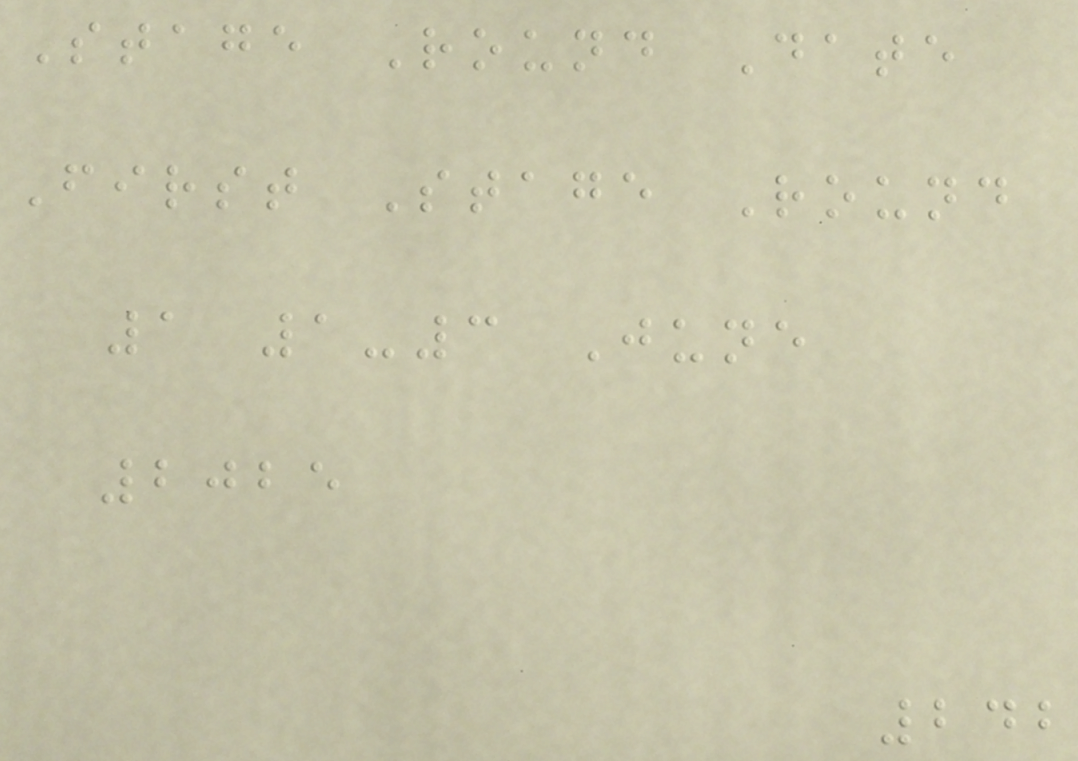Stage Round Date
First Stage Round
1 1-3 June
2025
242
